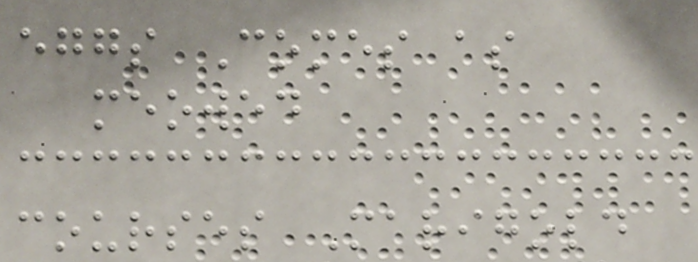eggs Comes as
meowed
courses Marigold
